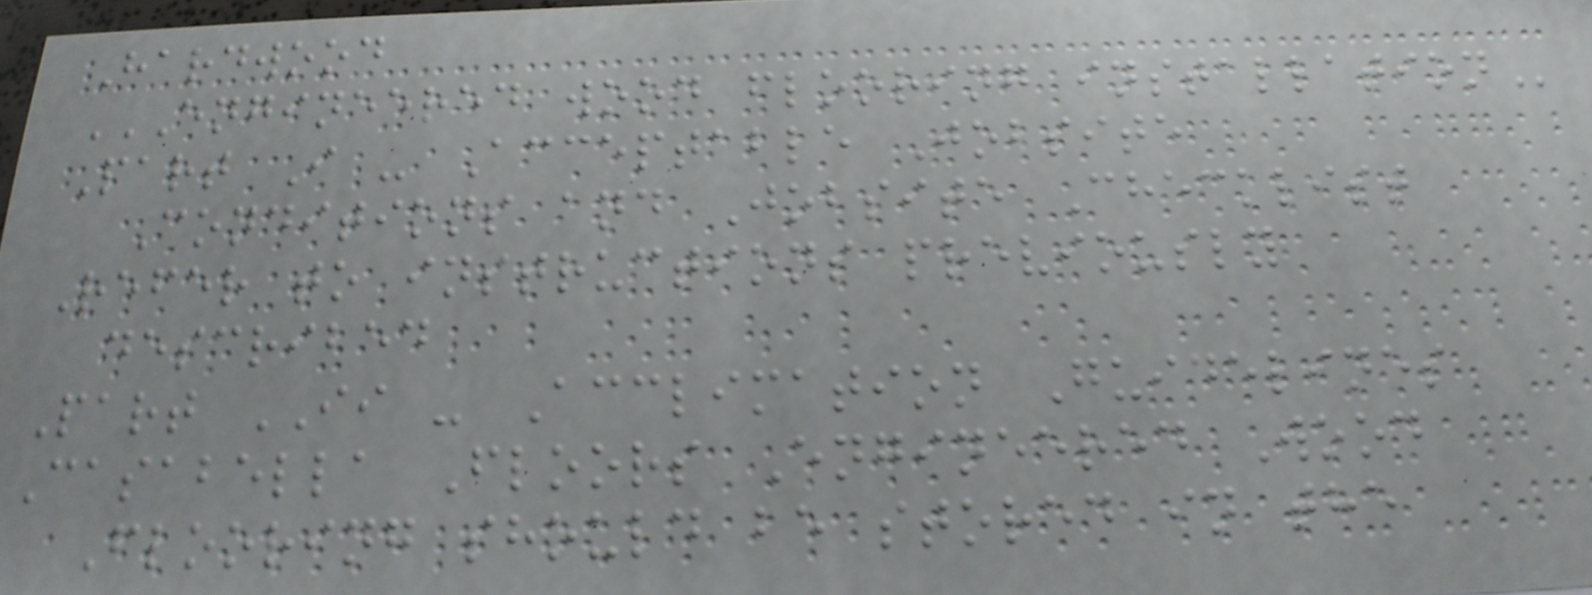Hardwood
ENGINEERED WOOD FLOORING INSTALLATION
Part I - Acceptable Jobsite
Conditions and Jobsite Checklist
Refer to instructions previously
described
Part II - Acclimation Guidelines
Casabella Floors Engineered Wood
Flooring should be stored in the
